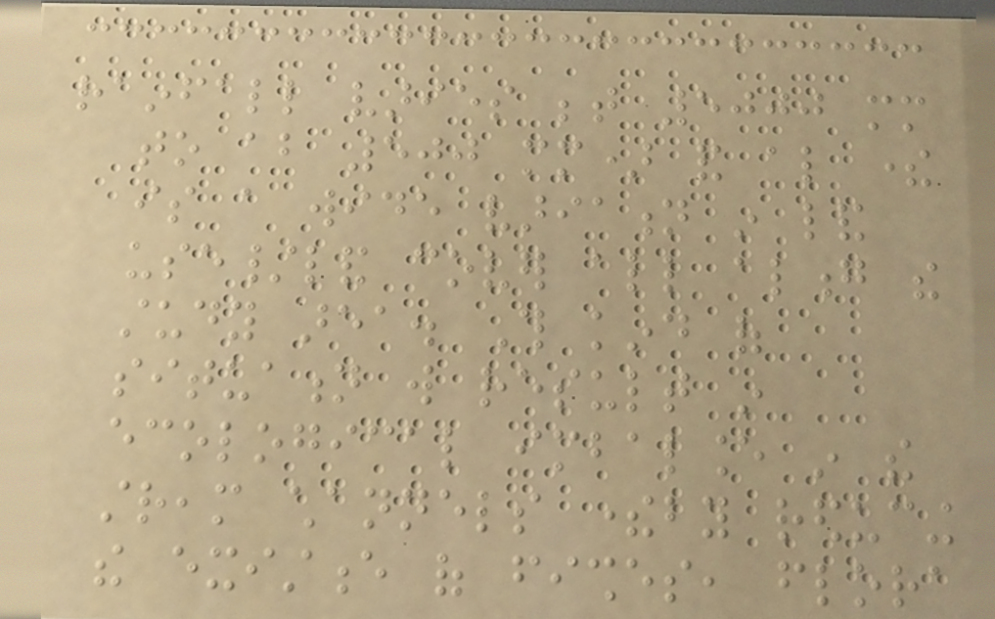rainfall varies between 5000 mm
to about 500 mm) and also there
is a wide variation in land
use/land cover all along the
study area. This kind of
situation will result in
ecological imbalance in the
stream channels thereby reducing
the existence of fishes, flora
